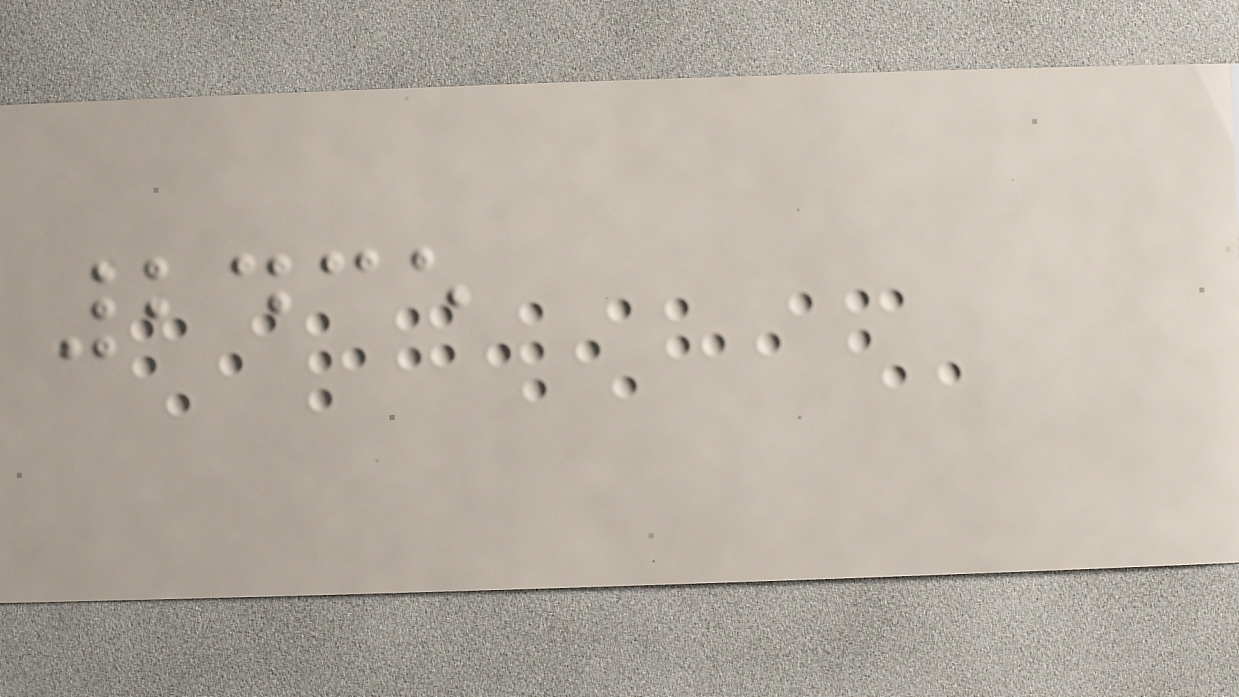2435
